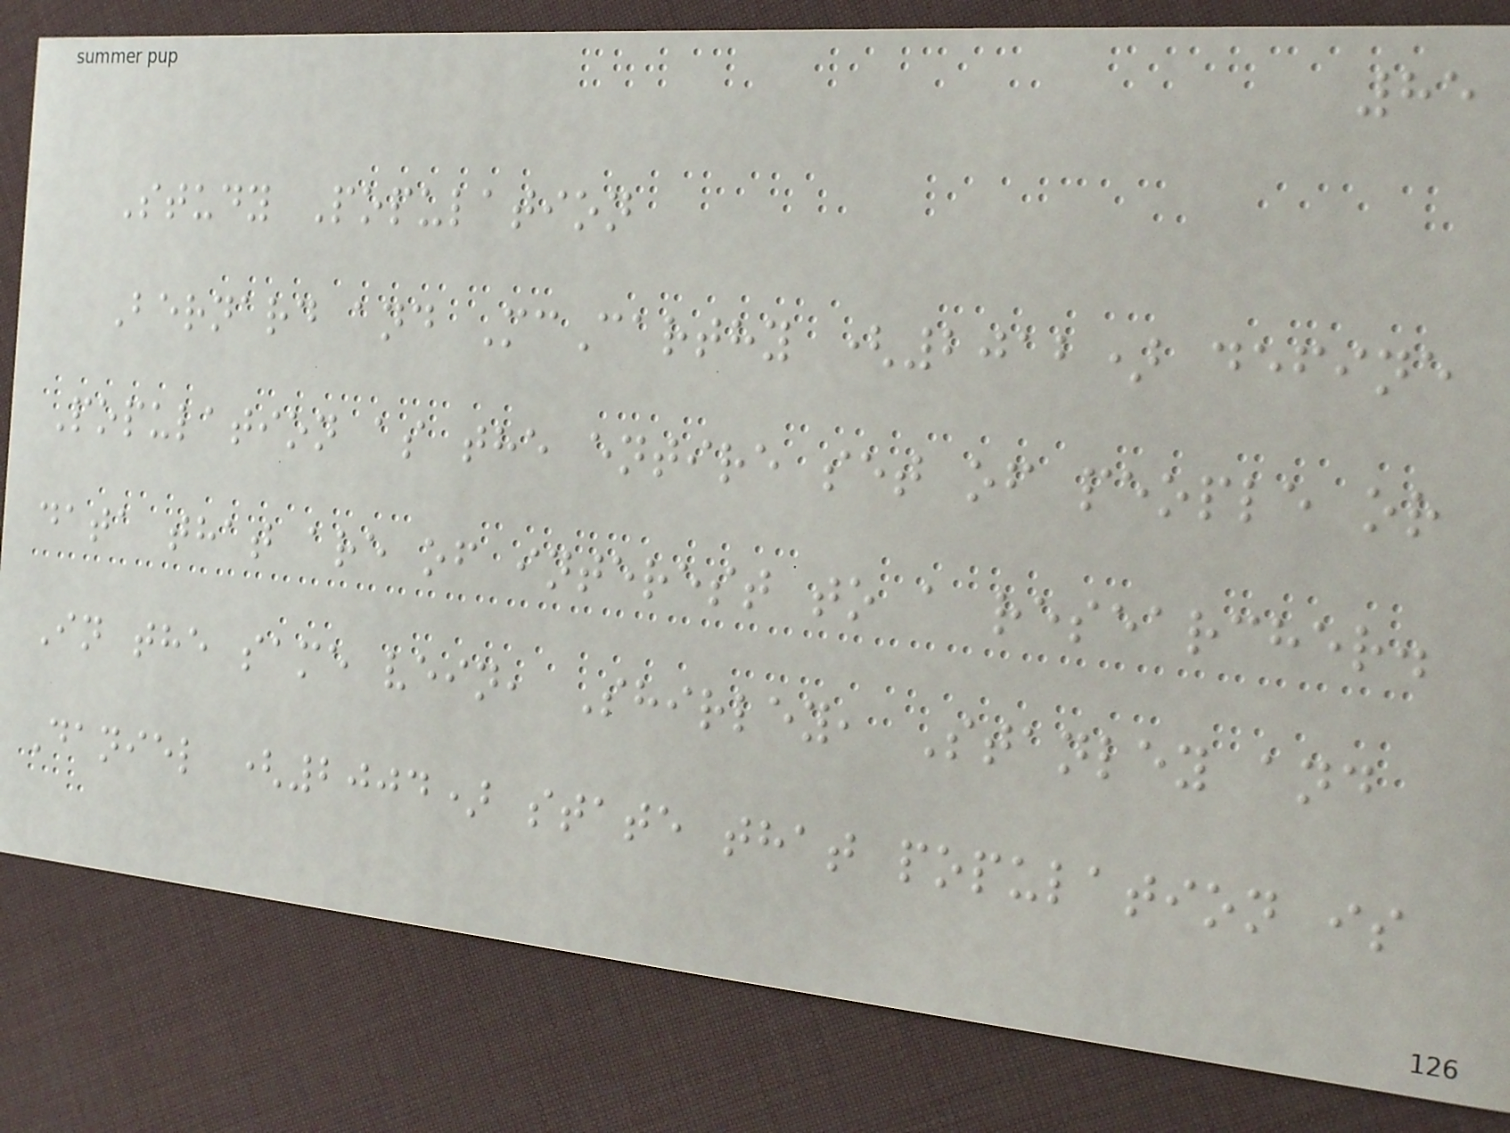85
Study Population
Bernard and McCarthy (2012) define
Population as the entire set of people or
data that are of interest to a researcher.
In the same vein, Shirley, Stanley and
Daniel (2004) state that population is
